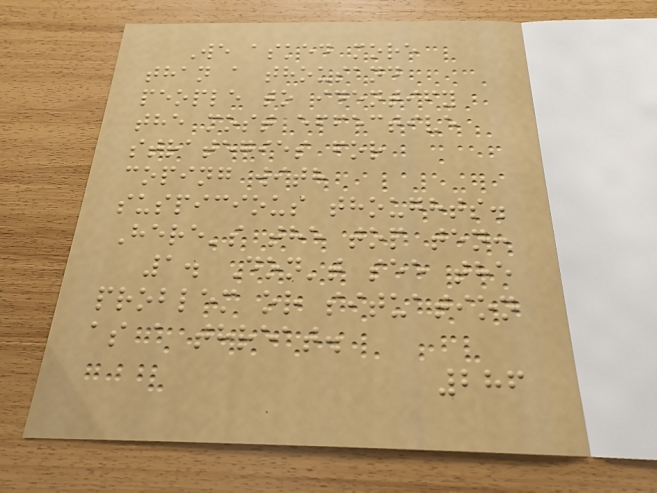We asked more
than a thousand
people to identify
the most effective
strategies for
coping with
suspicious thoughts.
Here's the top ten:
1. Don't see the
problem or situation
as a threat.
286
